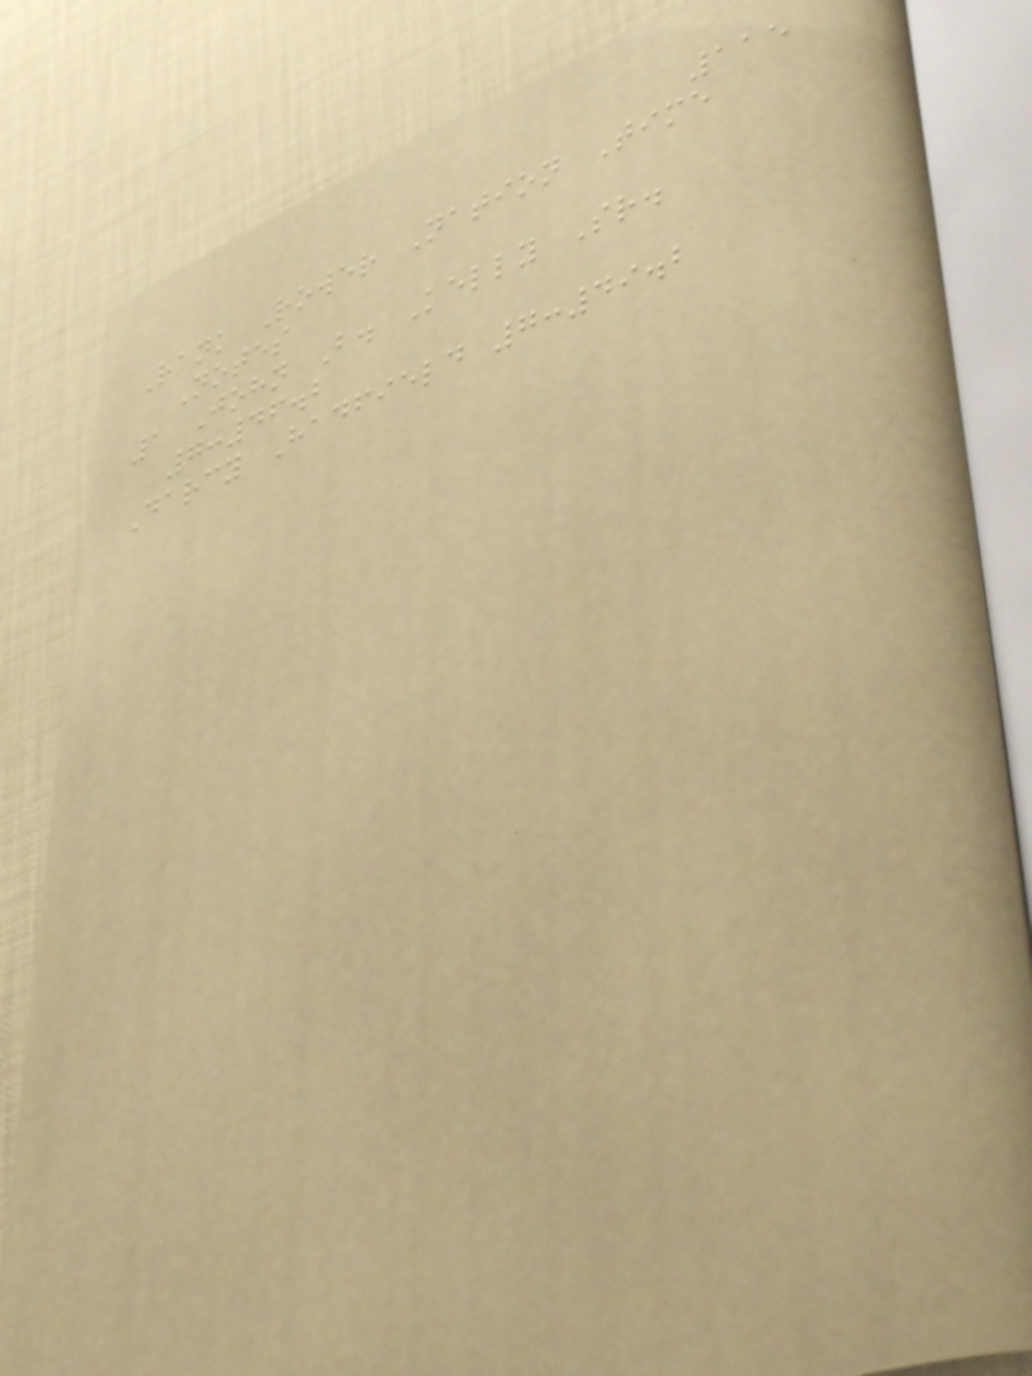115
Rank Rower Nation Time
Notes
1 John B. Kelly Sr.
7:46.2
Darcy Hadfield 7:49.2
